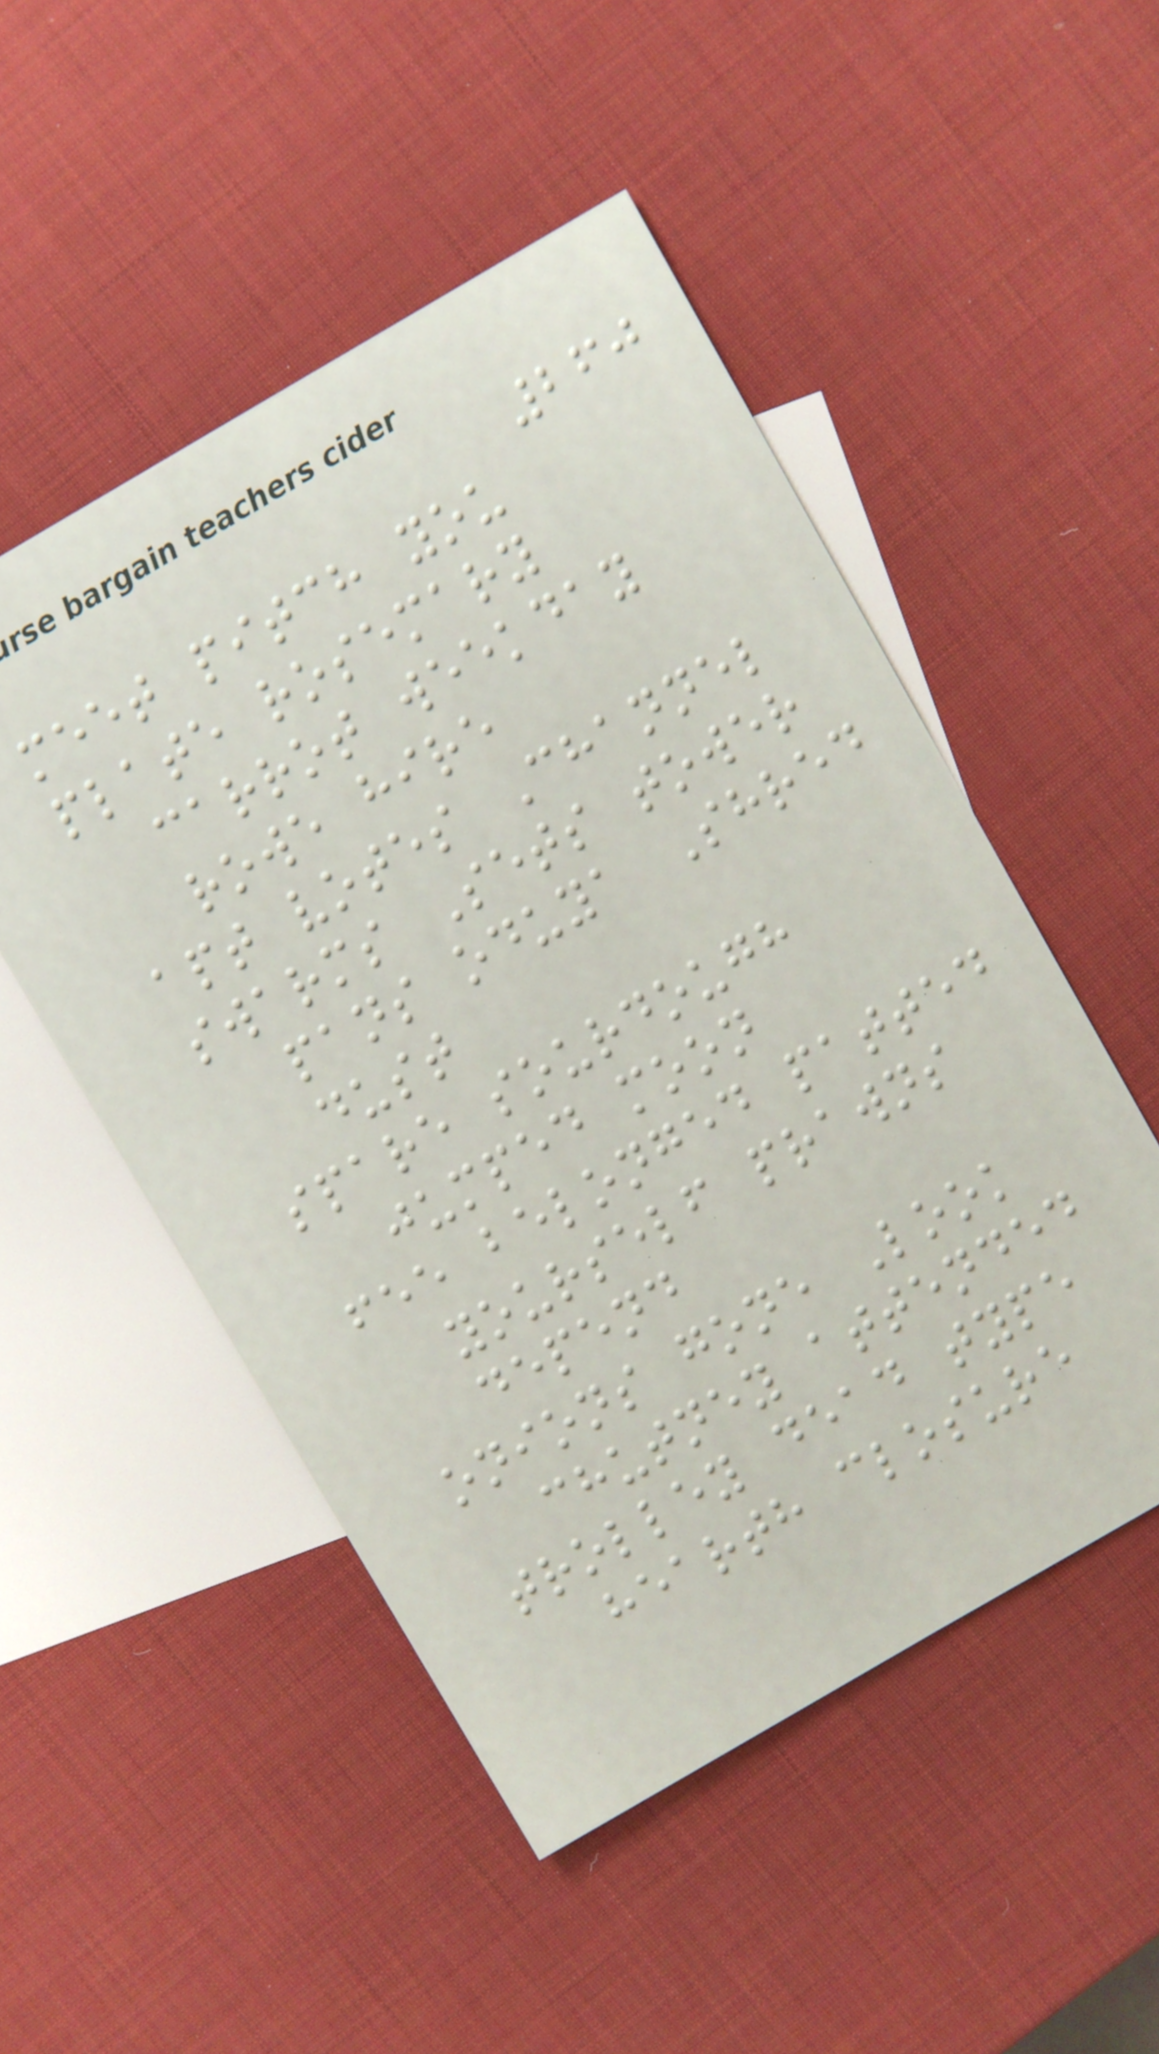260
meet pitch you
plate rosemary
carrot weekday
rowe hire
apt votes Channel
swarms Sets tower
pans oduya Shred
dust
spare sourdough
jumped moon
fee belonged patted
yourself prawns
depend
onions gone Look
chutney attended
trolley dead type
hearth closure
